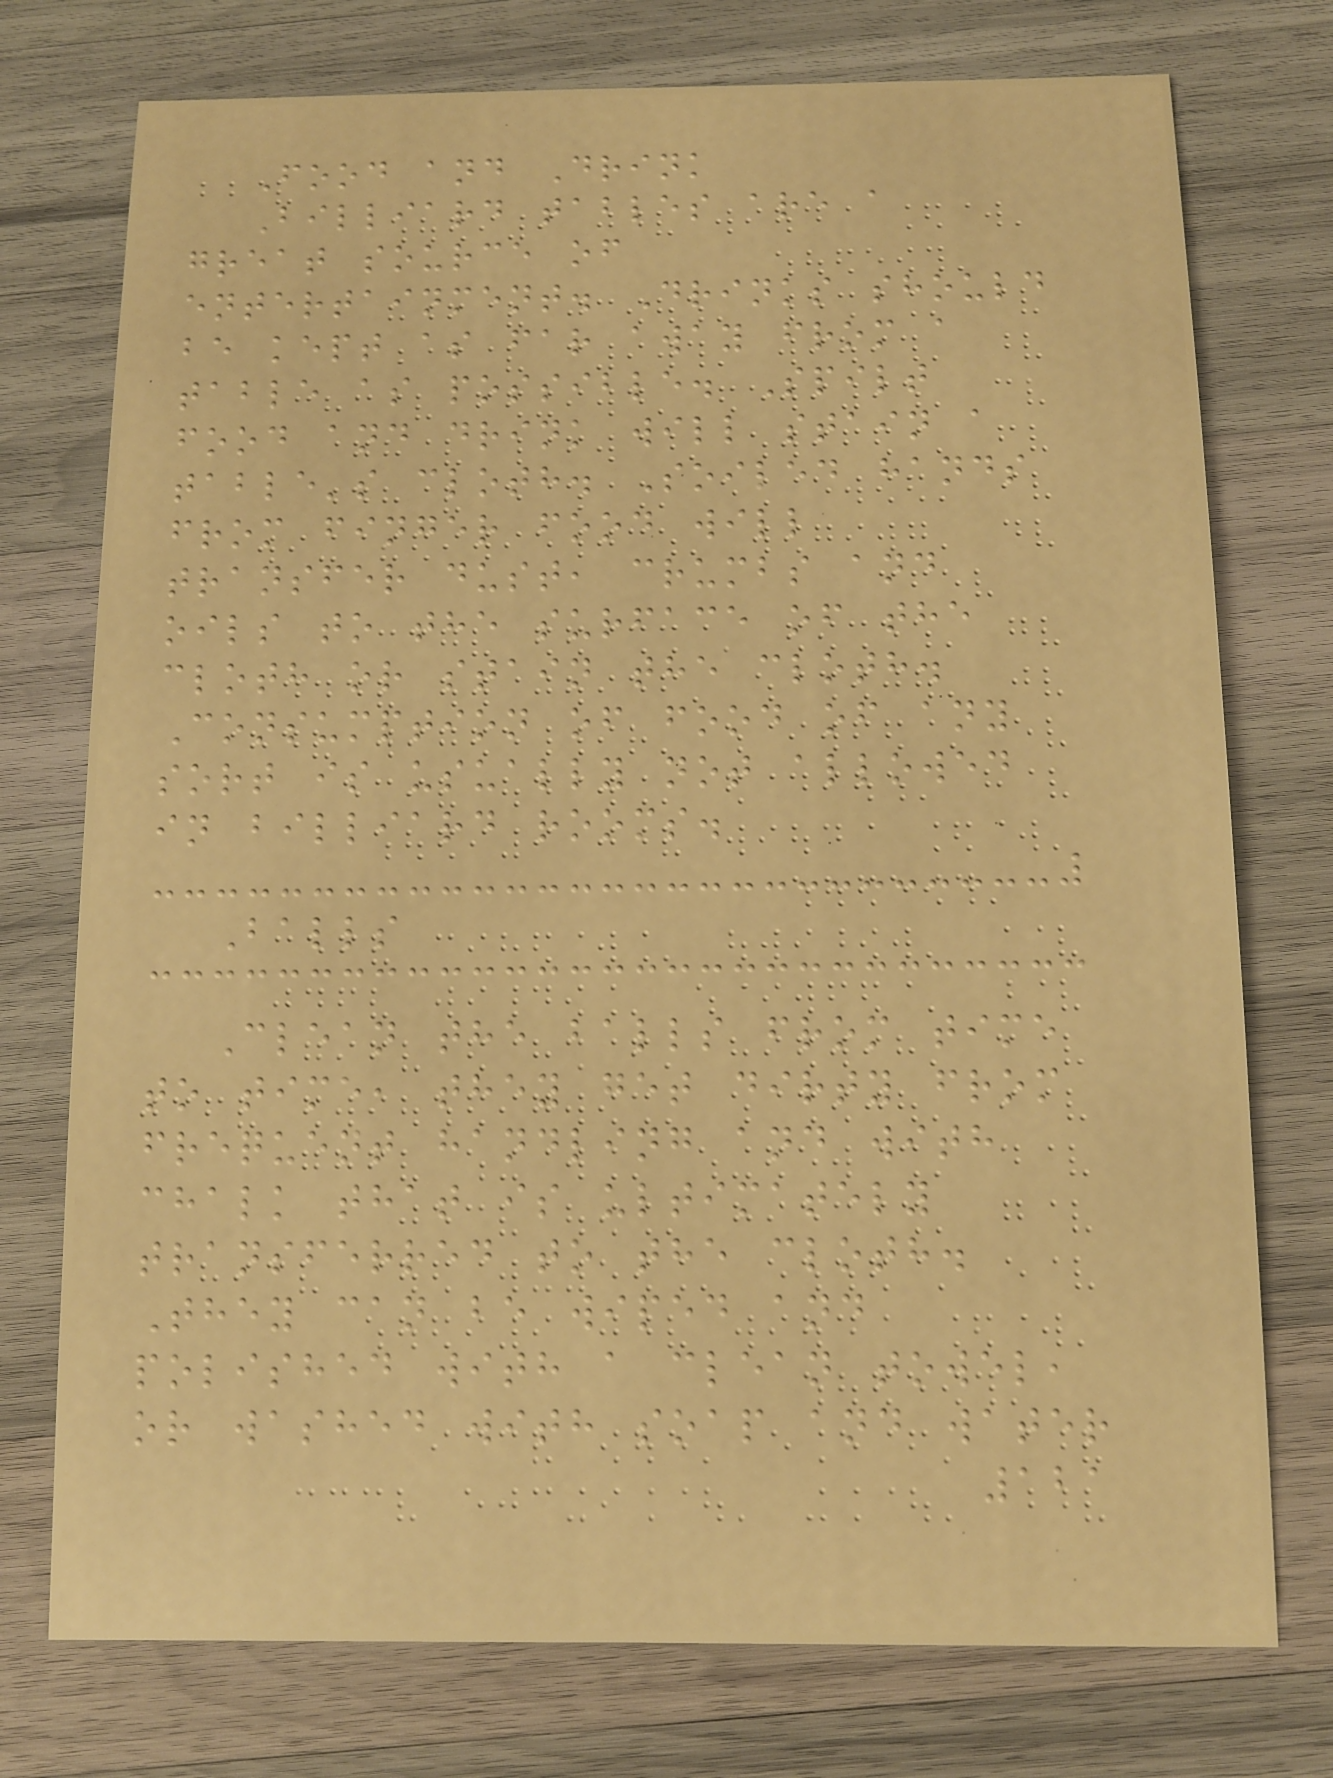Food and Drink
Billiard tables are a
great source of
entertainment. Drinks should
be kept as far away from a
table as possible. Spilt
food and drink will stain a
table's cloth. Soiled hands
from finger food will
transfer dust, crumbs and
oils to the surface of the
cloth or stain the cloth.
Consumption of food of any
sort is usually not allowed
in billiard rooms.
Balls
Clean the balls from time
to time, they get dirty from
frequent handling and with
chalk that is ultimately
transferred to the cloth.
They can be wiped and
polished with a clean towel,
or washed with soap and water
121
